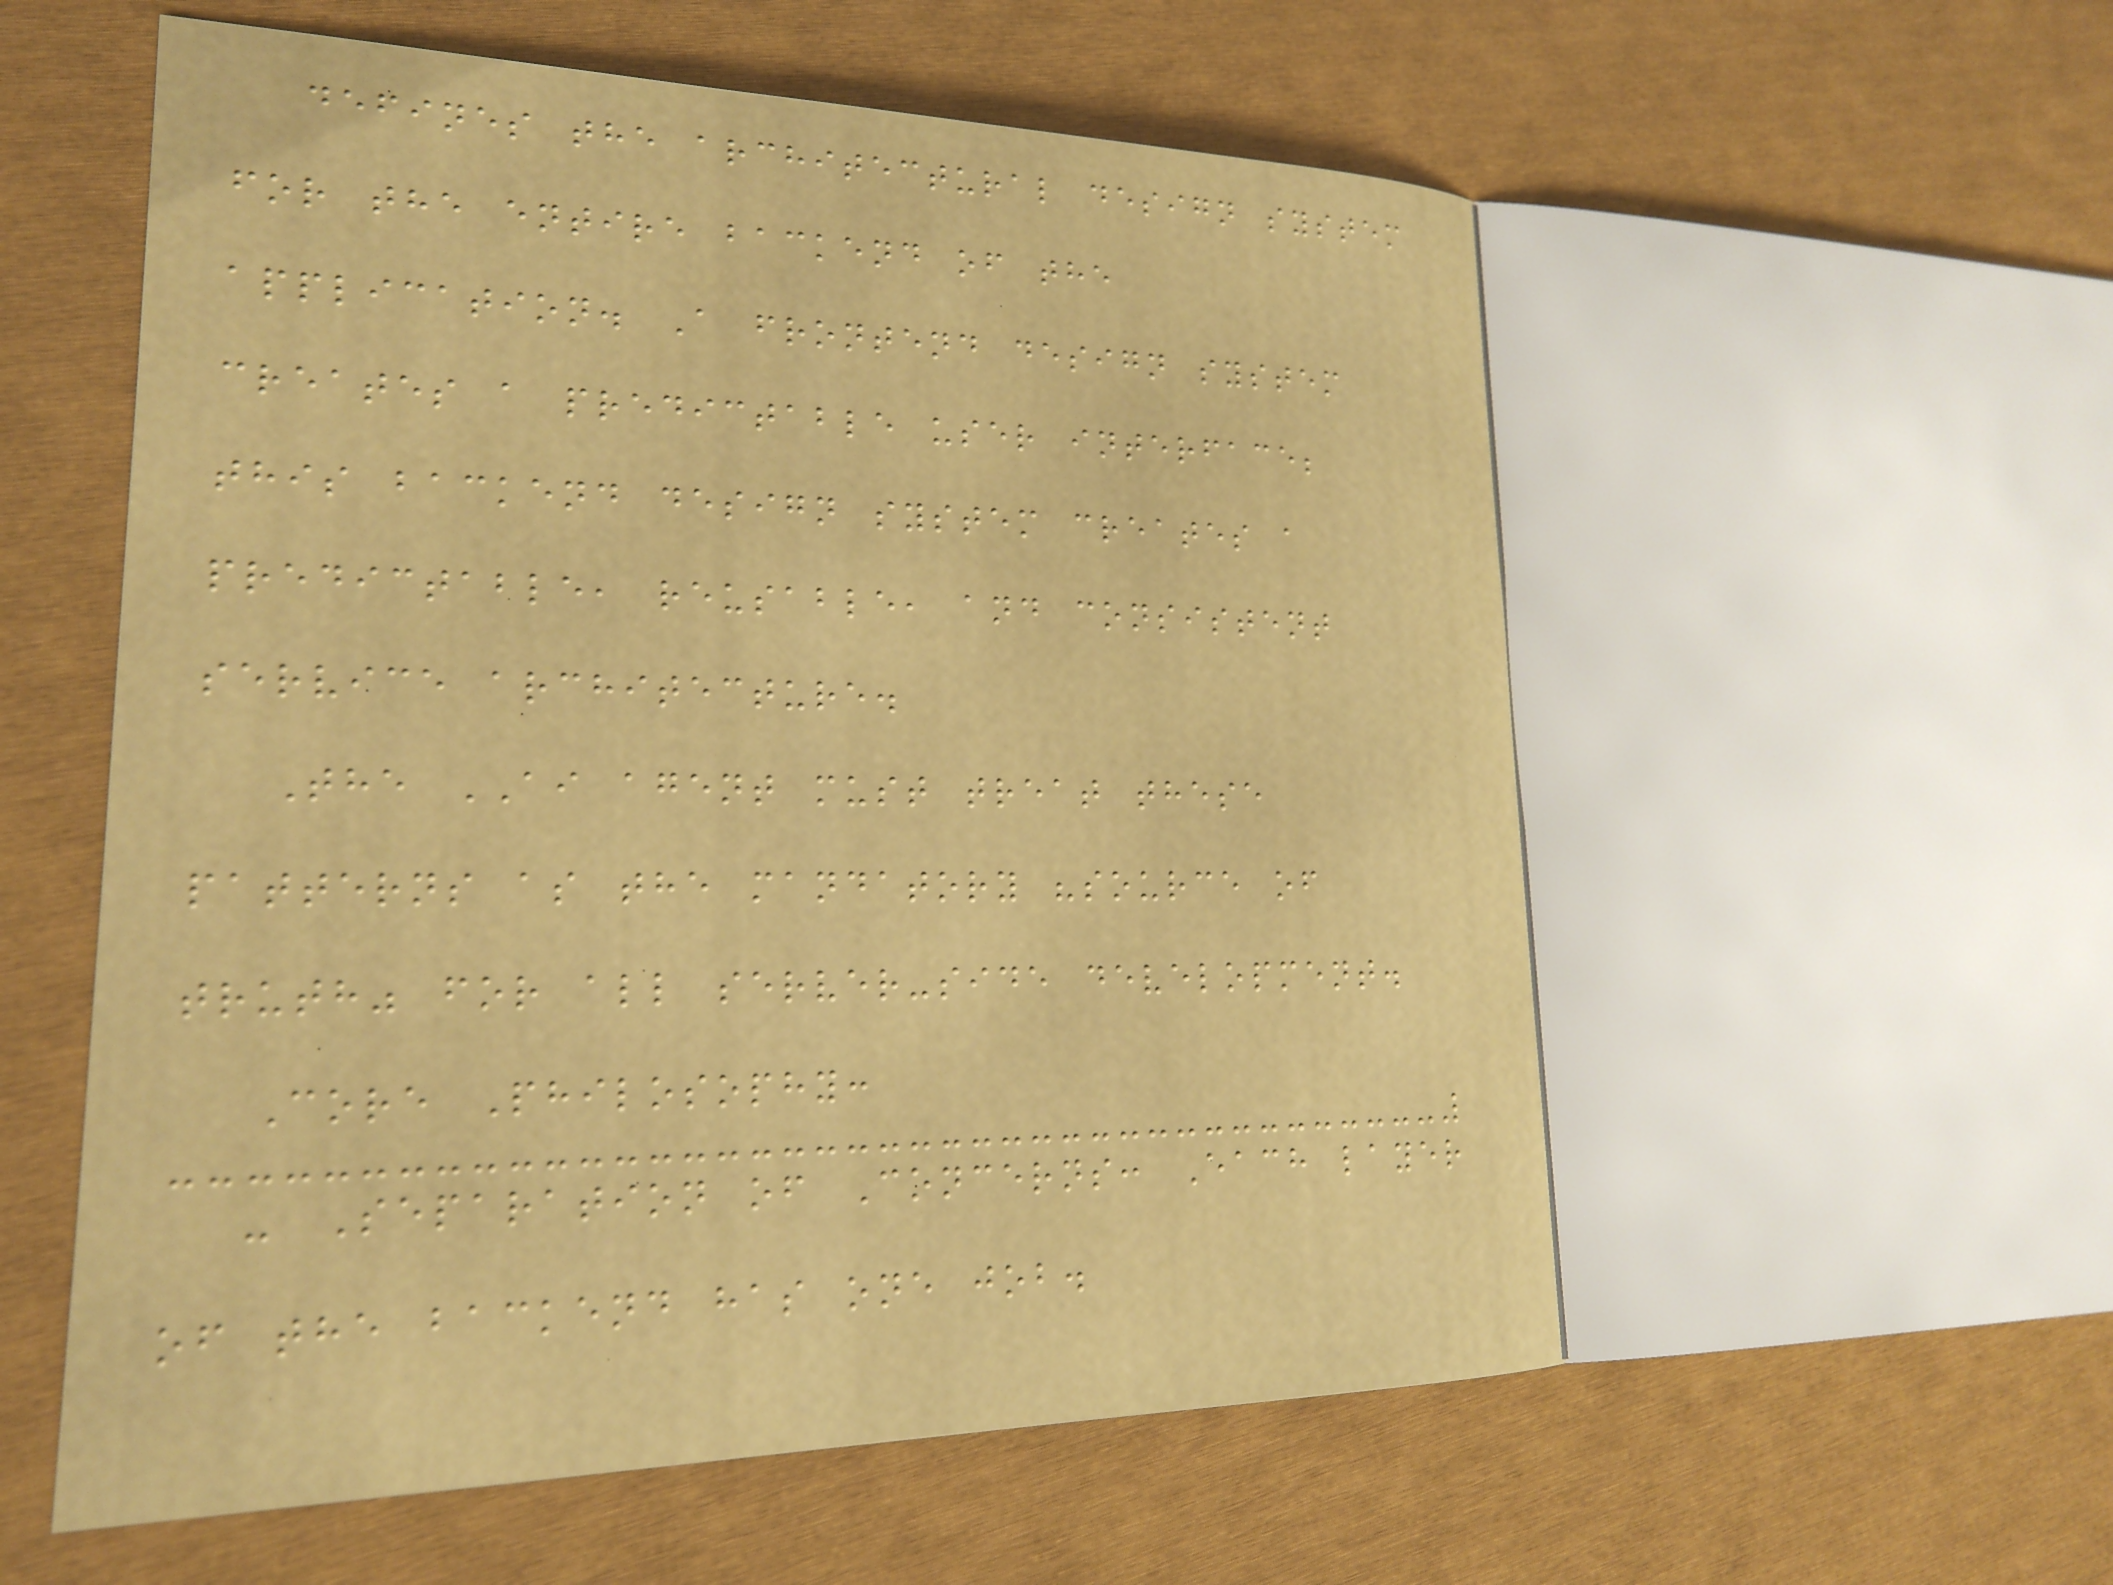defines the architectural design system
for the entire backend of the
application. A frontend design system
creates a predictable user interface;
this backend design system creates a
predictable, reusable, and consistent
service architecture.
The AI agent must treat these
patterns as the mandatory "source of
truth" for all server-side development.
Core Philosophy:
- Separation of Concerns: Each layer
of the backend has one job.
